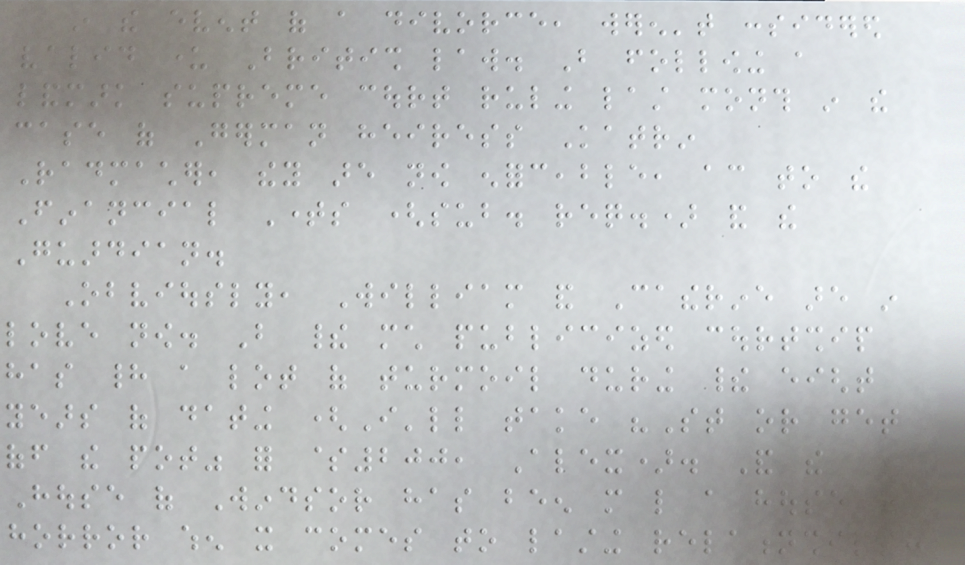in the event of a divorce, weren't considered
valid under British law. But following a
landmark supreme court ruling last month in the
case of German heiress Katrin
Radmacher, they are now enforceable, according to the
Financial Times (sub. req.) and the
Guardian.
Obviously, William and Catherine are in
love now. But their much publicized courtship
has had a lot of turmoil during their eight
years of dating (I'll take "St or get
off the pot" for $200, Alex). And the
House of Windsor has been more like a house of
horror when it comes to lasting relationships:
